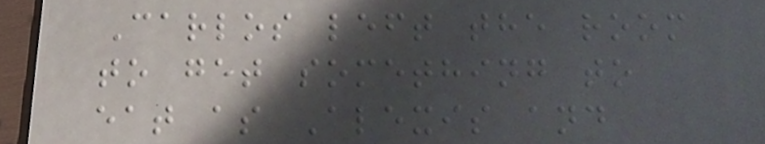Carlos left the room
to get something to
eat as Alexis and
